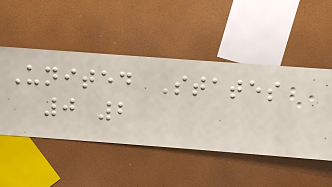United States
0 2
